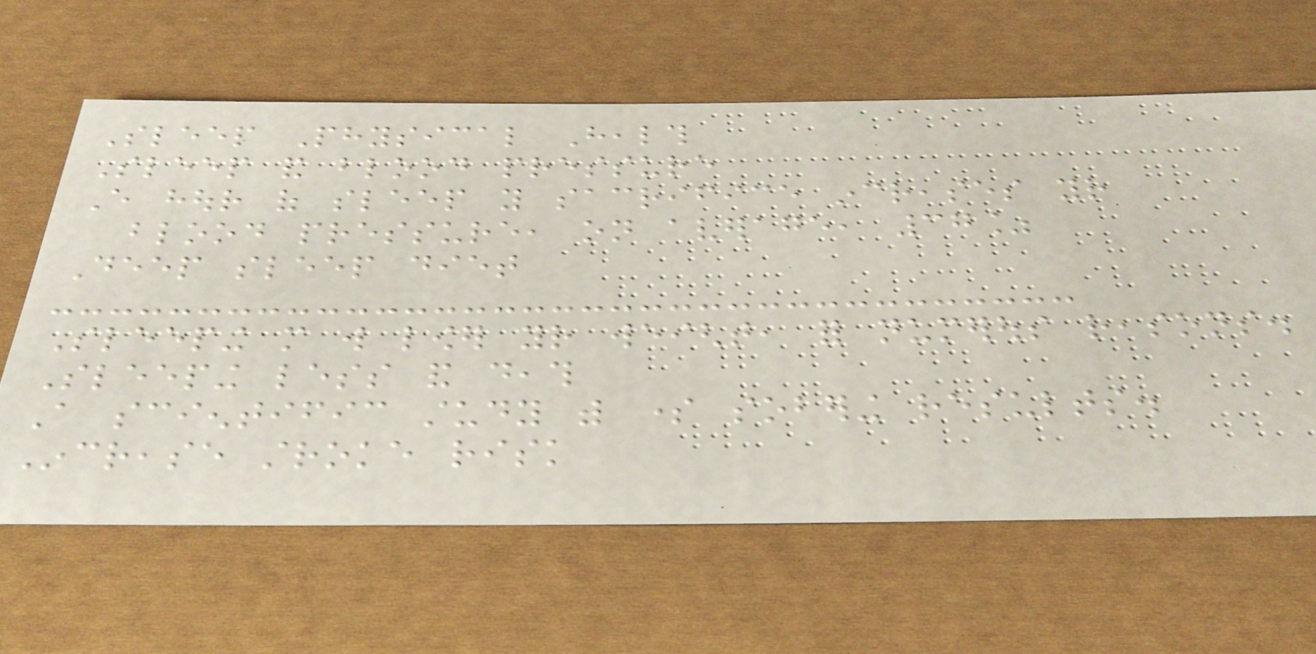Sleep Physical Health
Sleep and blood pressure
Every hour of sleep you sacrifice increases your
blood pressure, on average, 37%
Deep sleep diet
Sleeping more will lower your weight, for numerous reasons.
Sleeping less and death
A scientific study with some sobering results.
Increase stroke risk
